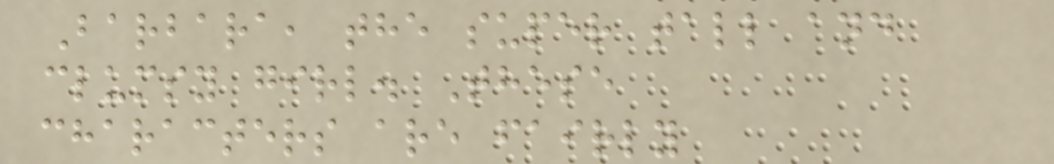Barbara, the super tall and
clumsy girl. These
characters are fairly
